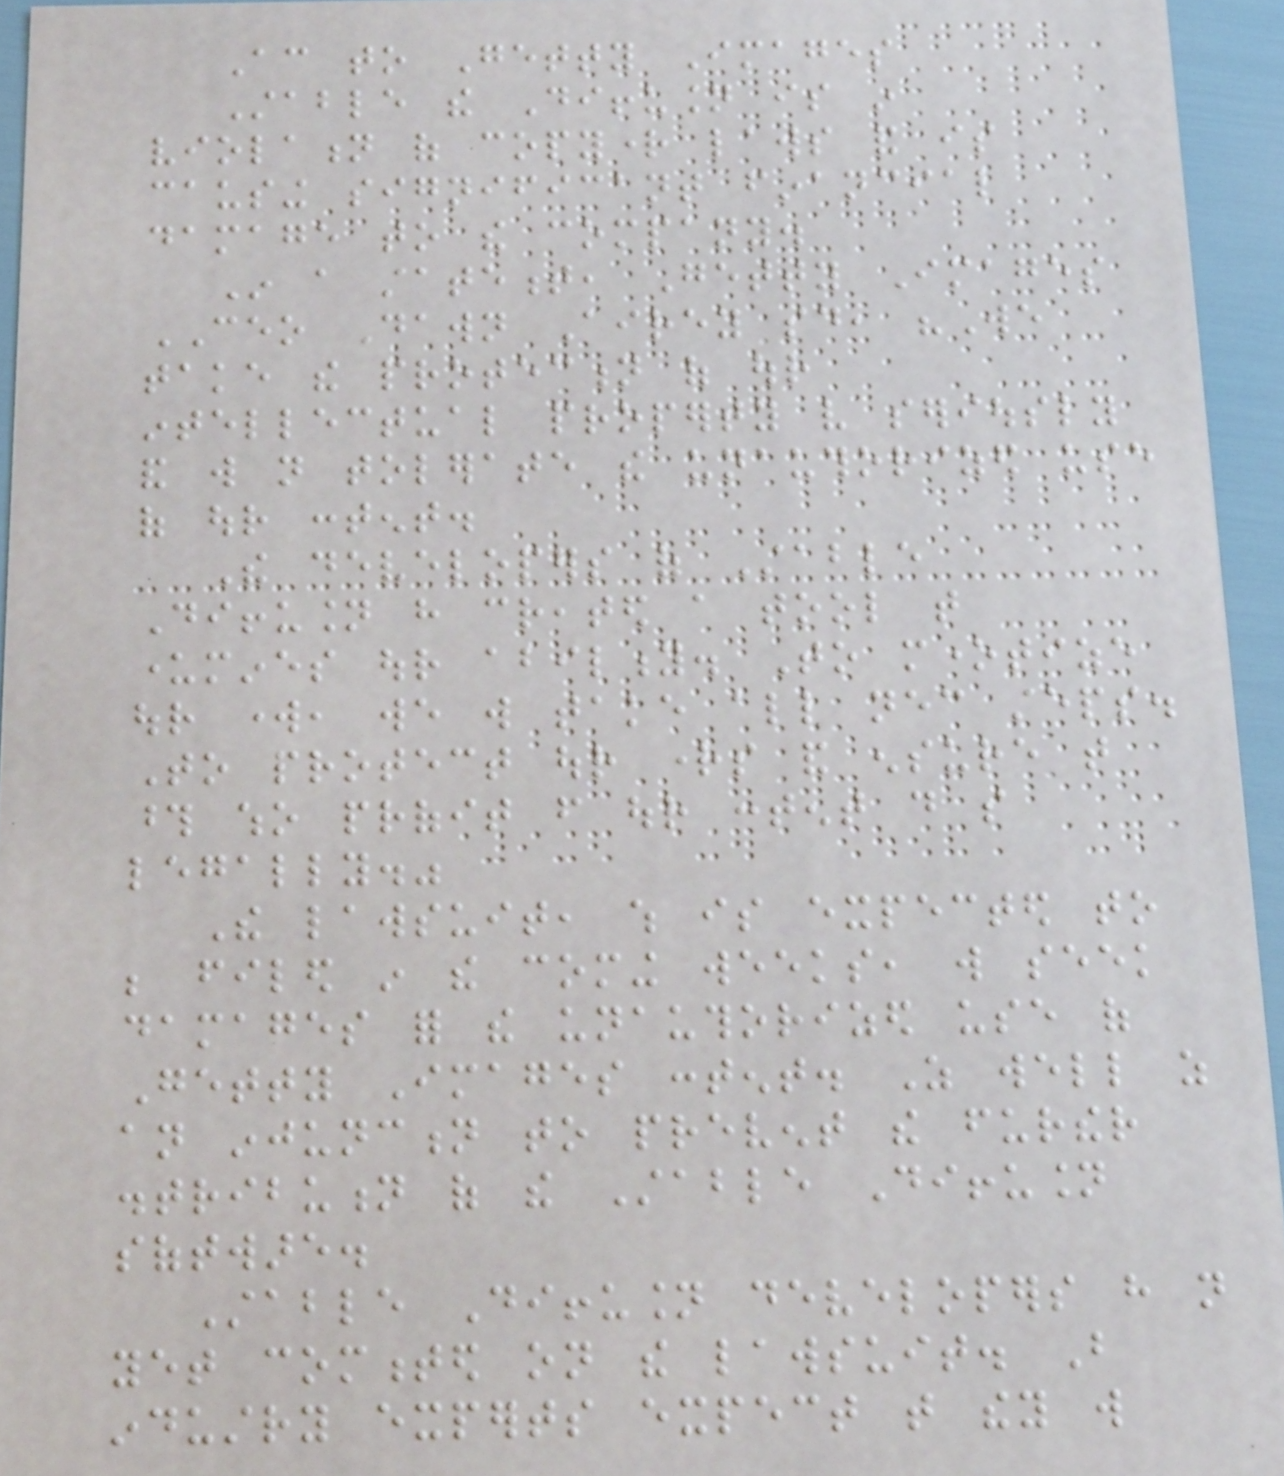According to Getty Images
Stable the Diffusion is in
violation of copyright laws and is
causing significant financial
damage to the company.
In a statement, Getty Images
CEO Dawn Airey said, "We
take the protection of our
intellectual property very seriously
and will not tolerate the unauthorized use
of our content.
The developers of Stable
Diffusion have created a tool that
undermines our ability. To monetize
our work, we will take all necessary steps.
To protect our rights and ensure that
those who profit from our content do so
legally."
The lawsuit, which is expected to
be filed in the coming weeks, will seek
damages for the unauthorized use of
Getty Images content. As well as
an injunction to prevent the further
distribution of the Stable Diffusion
software.
Stable Diffusion developers have not
yet commented on the lawsuit. But
industry experts expect that they will
